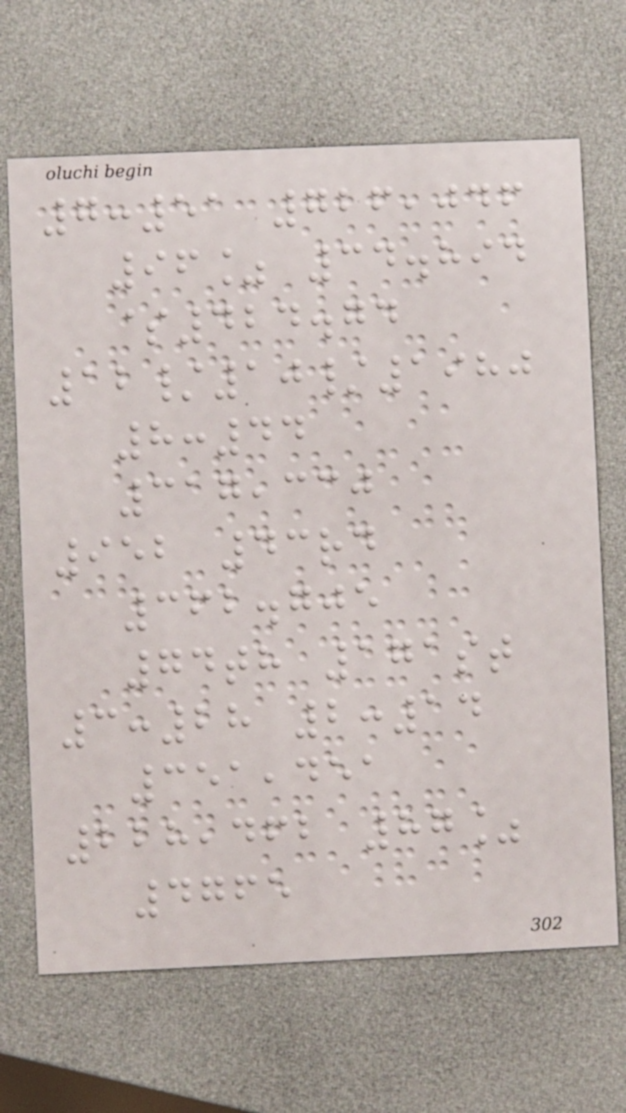7:51 726,046
96% 34.894
$424.74
12/10/1980
8:44
317,330
952 43rd
362.705
74th 171st
3:28 2:14
351,451
228,462 87%
4765
